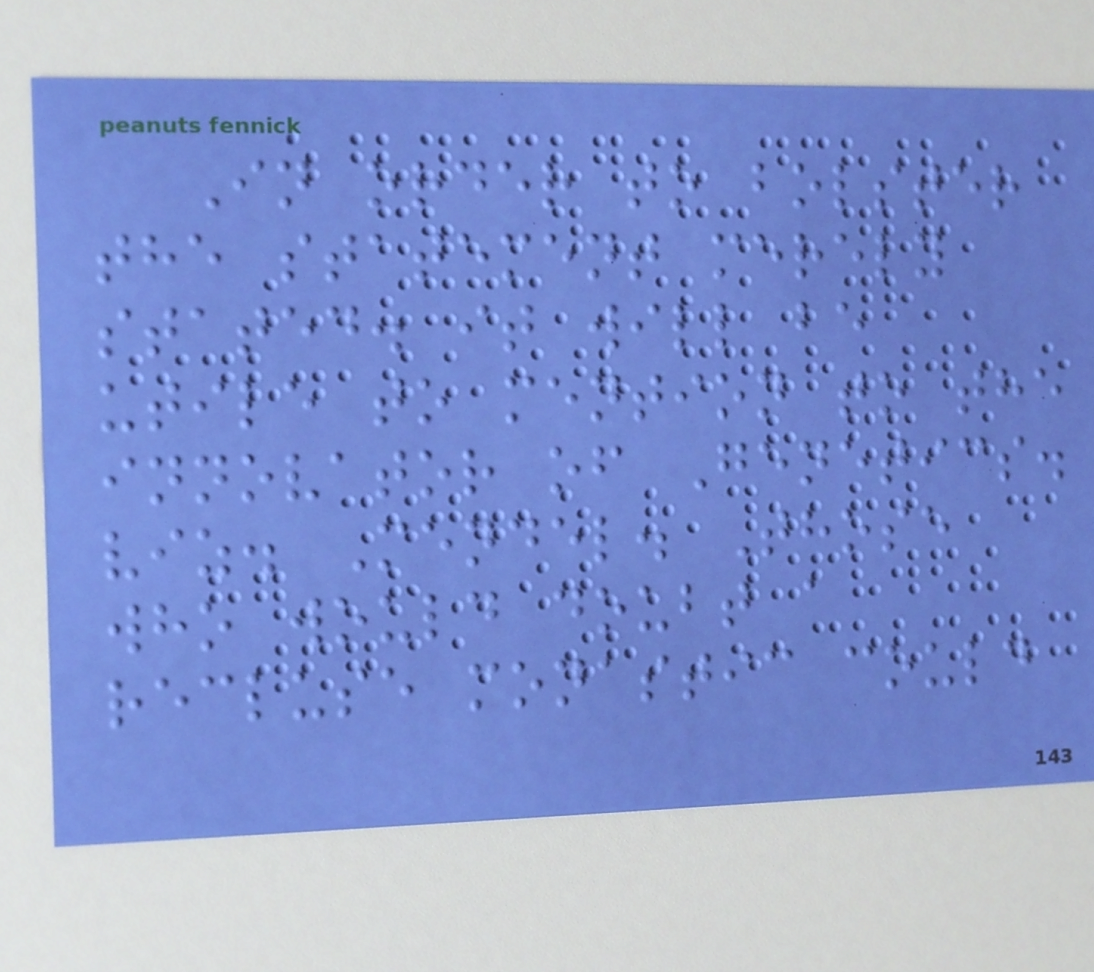In order to bolster
the statement merely
stated. it will be
utile to mention to the
innovator of Genetics.
viz. Mendel. Those
who would doubt a
recluse monastic could
